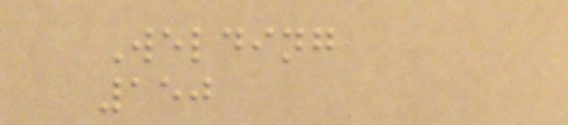Welding
150
